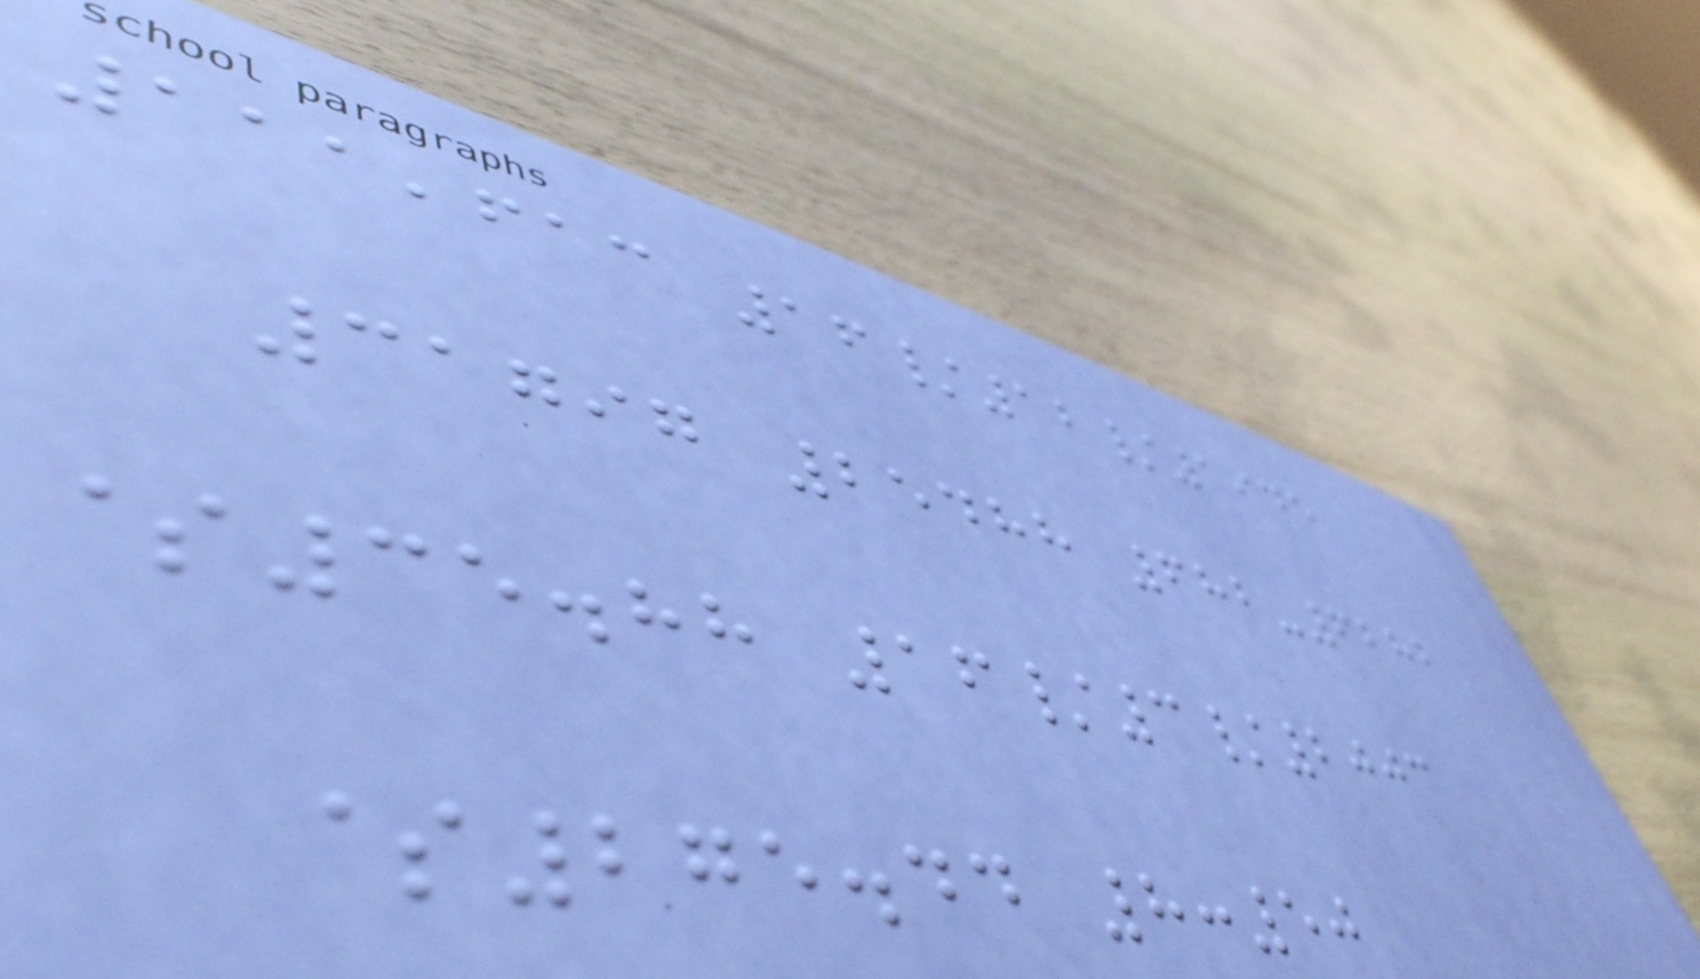111,613 16/12/1945
31797 25488 682-6282
$35.88 16/3/2003
$275.44 8:50
